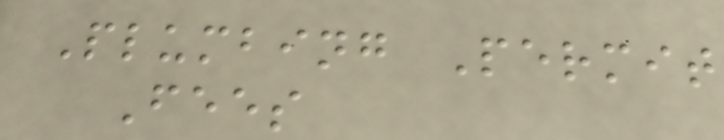Plumbing Permit
Fees
